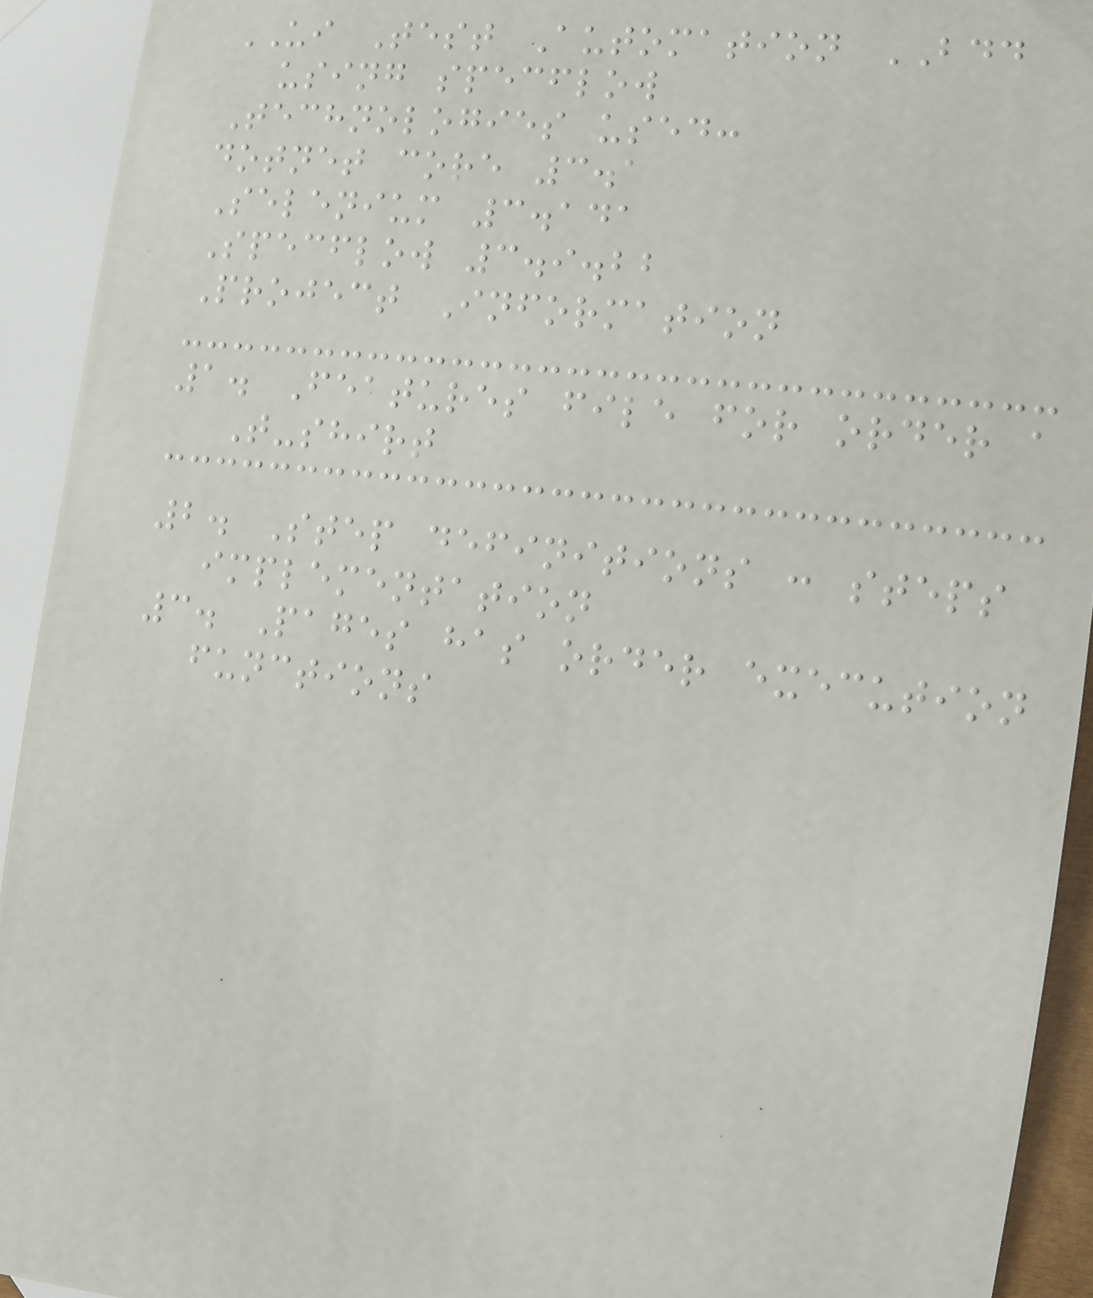UI Test Automation BDD
using specflow
Technologies used:
dotnet core 3.1
Selenium 3.141
Specflow 3.9.22
Project Information
1. Features file for order a
T-shirt
2. Step definitions : steps
implementation
3. Pages has order execution
functions
